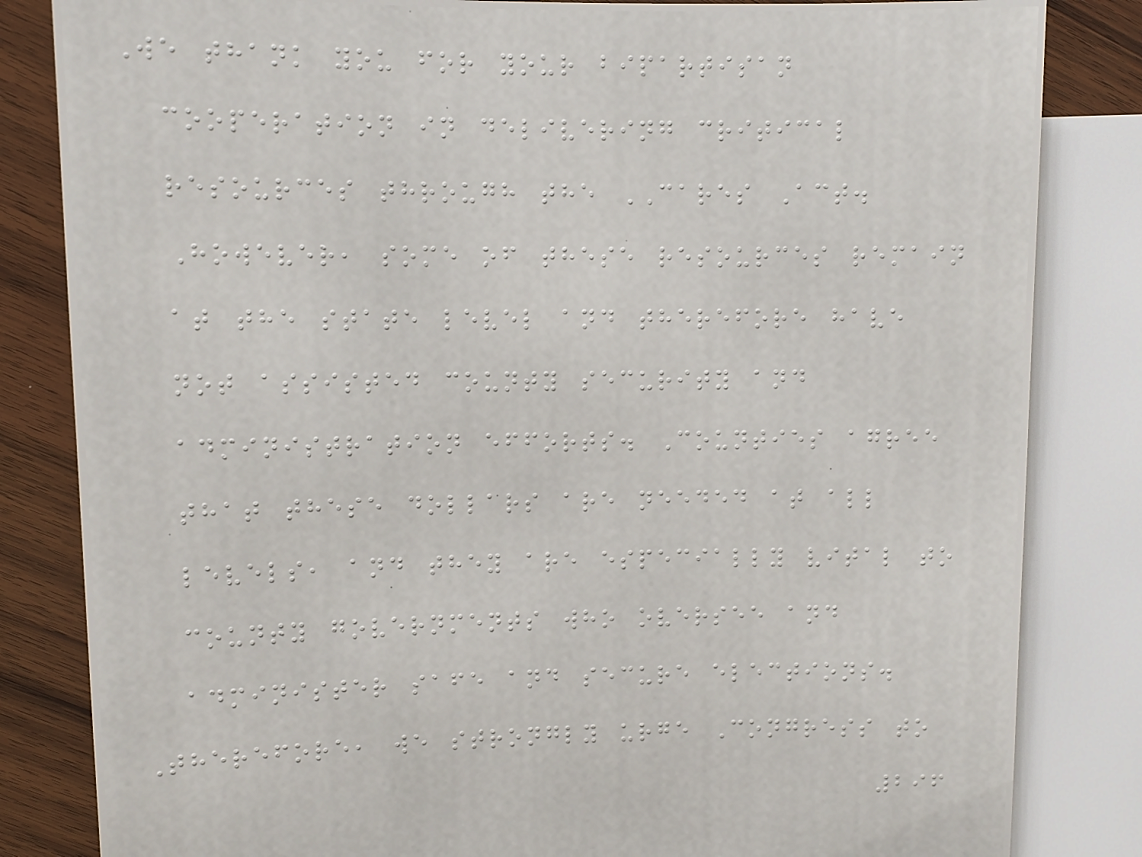We thank you for your bipartisan
cooperation in delivering critical
resources through the CARES Act.
However, some of these resources remain
at the state level and therefore have
not assisted county security and
administration efforts. Counties agree
that these dollars are needed at all
levels, and they are especially vital to
county governments who oversee and
administer safe and secure elections.
Therefore, we strongly urge Congress to
296
